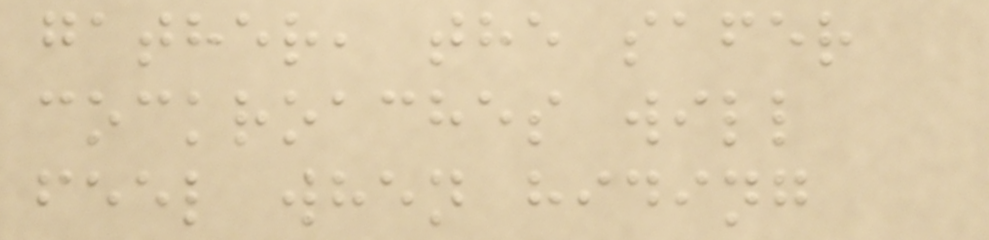gather, the safer
cockroaches will
feel when hiding
